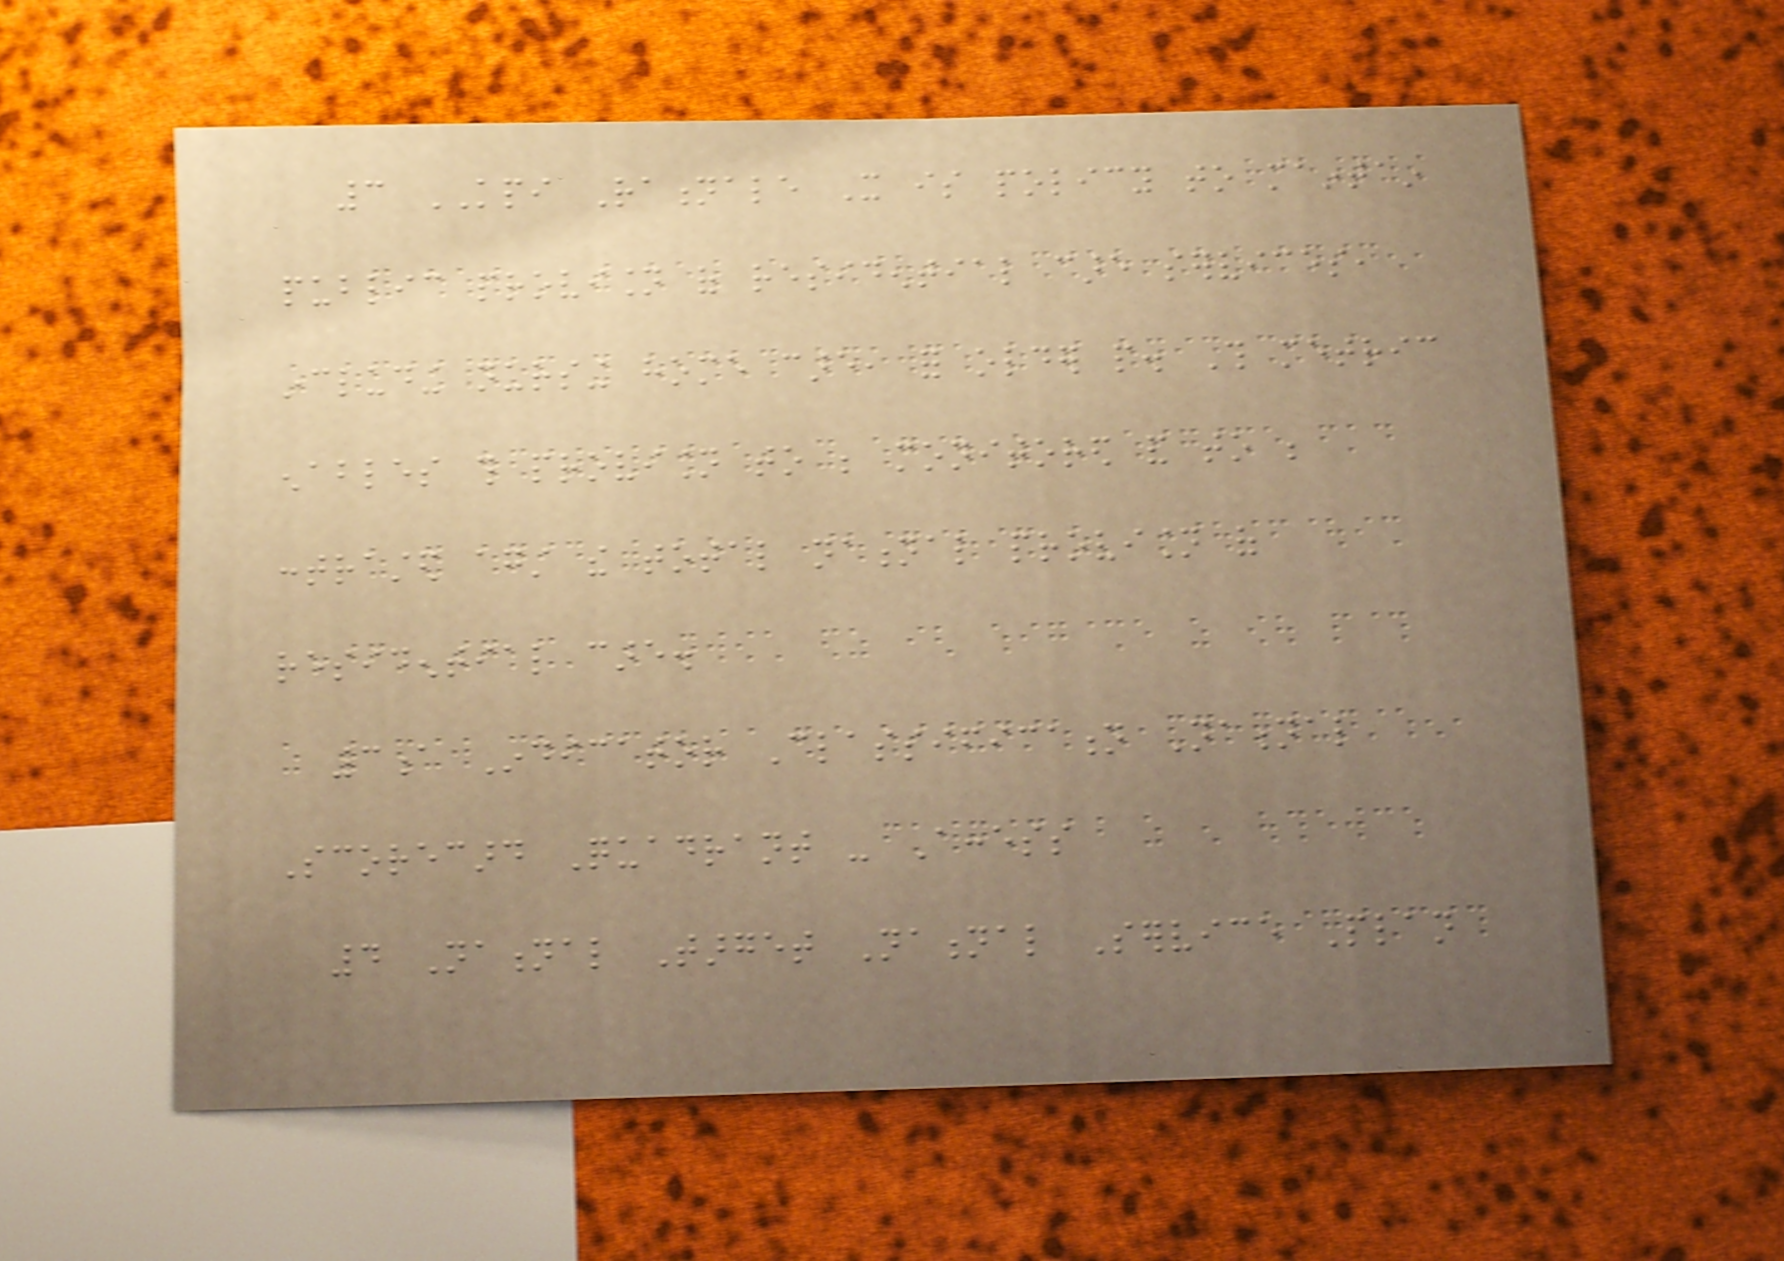3 KPI Rationale It is policy to maintain
public provision of residential care services,
including nursing home care, for older people. This metric
enables this provision to be monitored and to be
contrasted against the total national provision of
residential care.
3a Indicator Classification National
Scorecard Quadrant - Access
4 National Target National Service Plan
